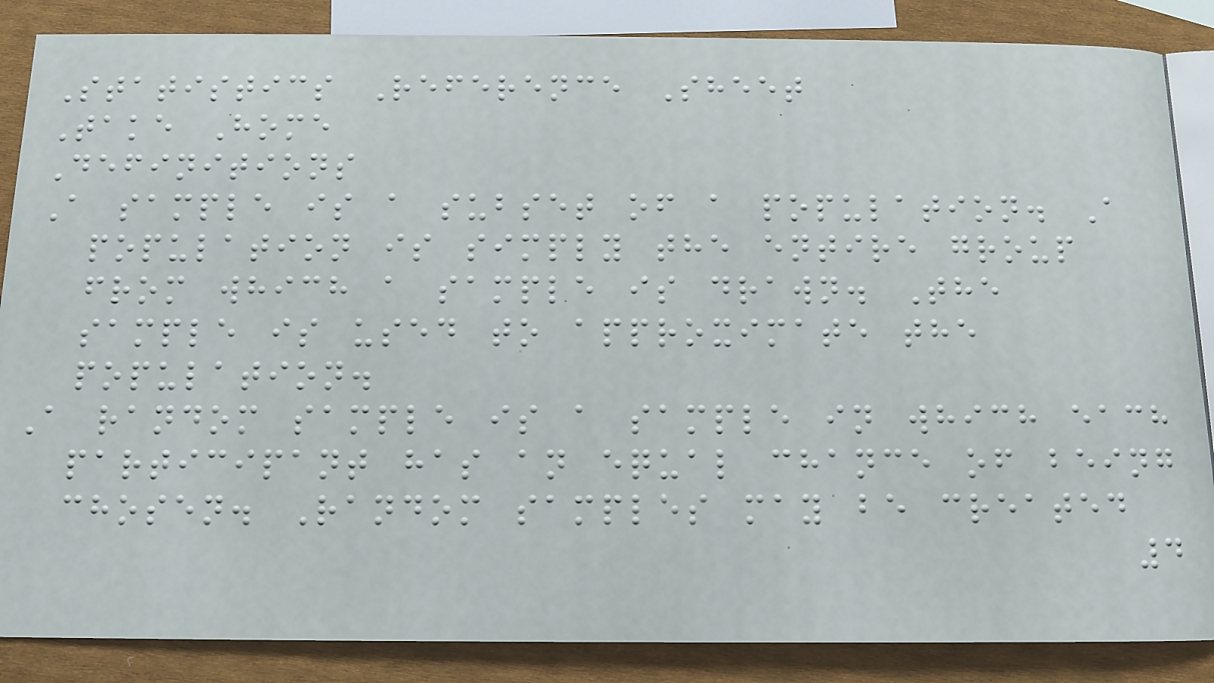Statistics Reference Sheet
Take Home
Definitions
A sample is a subset of a population. A
population is simply the entire group
from which a sample is drawn. The
sample is used to approximate the
population.
A random sample is a sample in which each
participant has an equal chance of being
chosen. Random samples may be created
4
